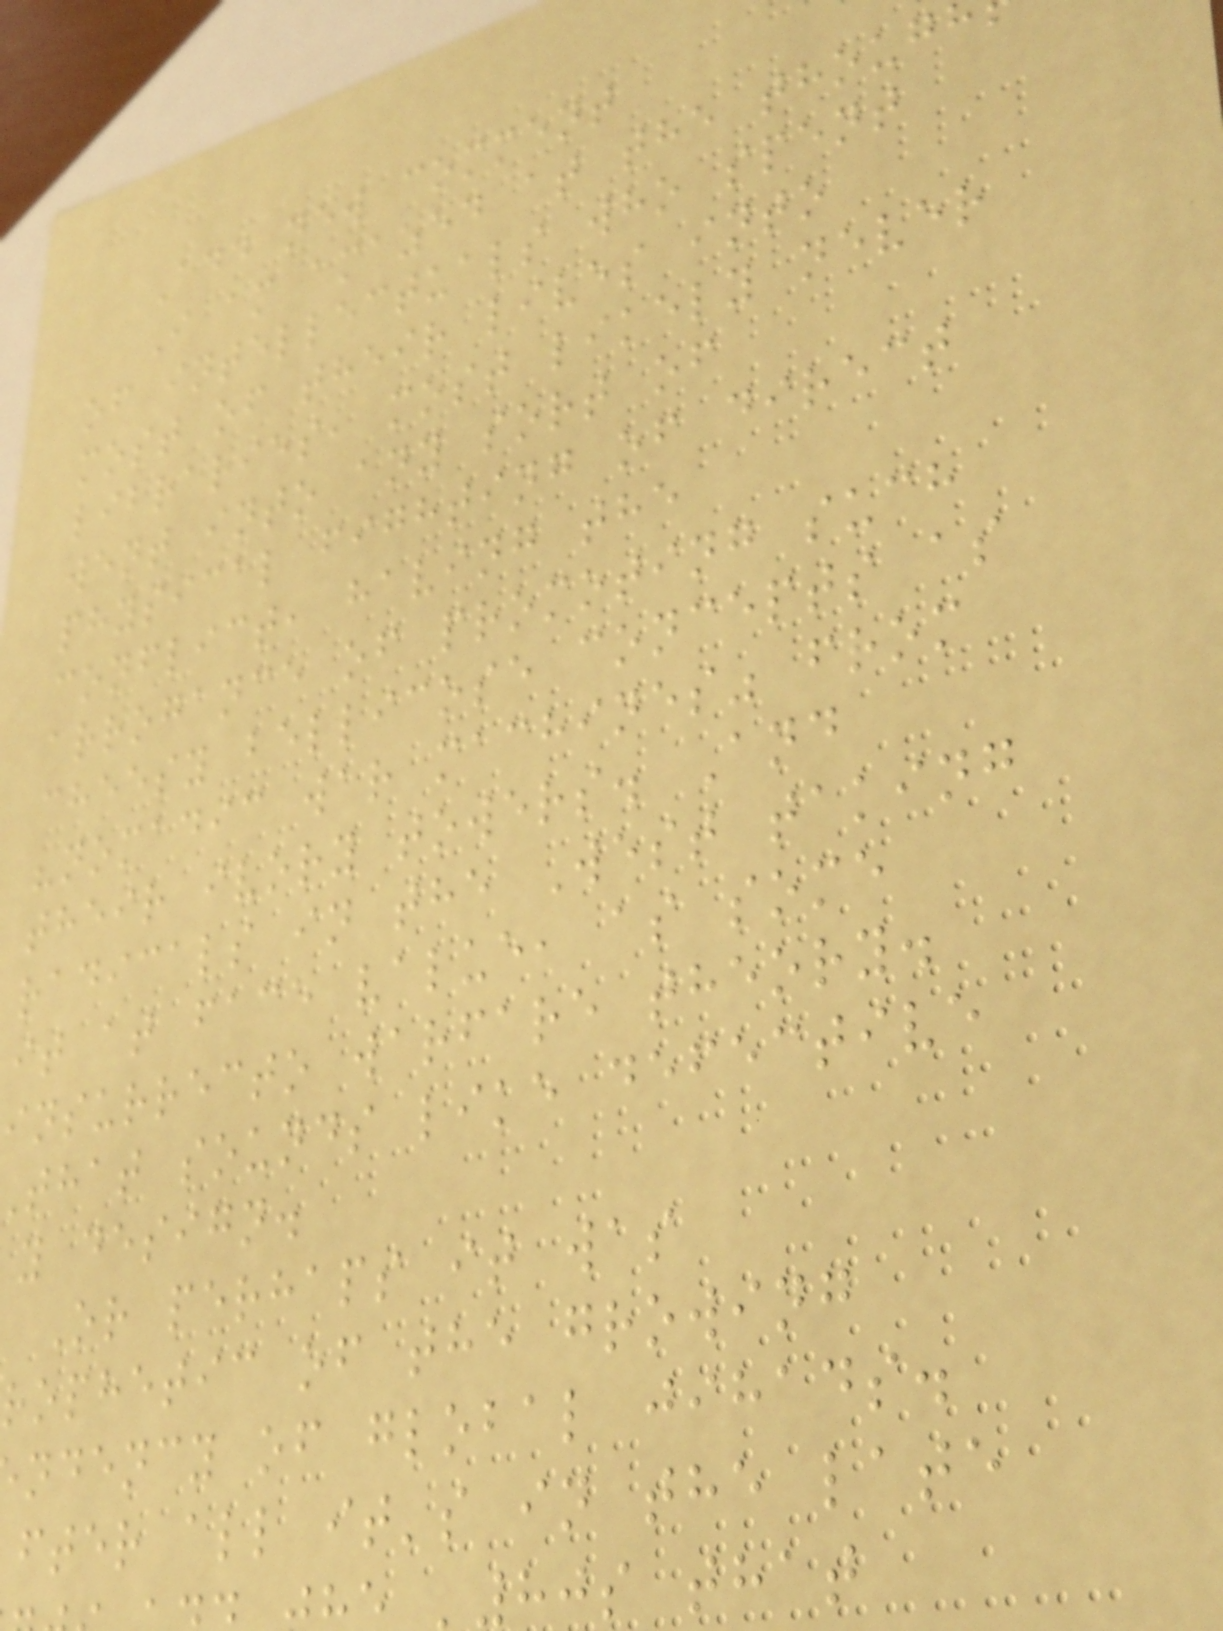Add new comment
I am amazed at the thoug
of intellectuals who spent
most of their lives into
libraries, most likely never
went into any sort of
physical fighting of direct
conflict, having the
arrogance of promoting such
cheesy bellicose concepts as
"nomadic war machines" from
their ivory towers. And
radicals in the West taking
it at face value, as some
insurrecto warfare theory.
that sounds like defective
y design.
Or perhaps it was
rophetic of the growing
ndency of global jihads.
fter all it's in the late
'80s that
